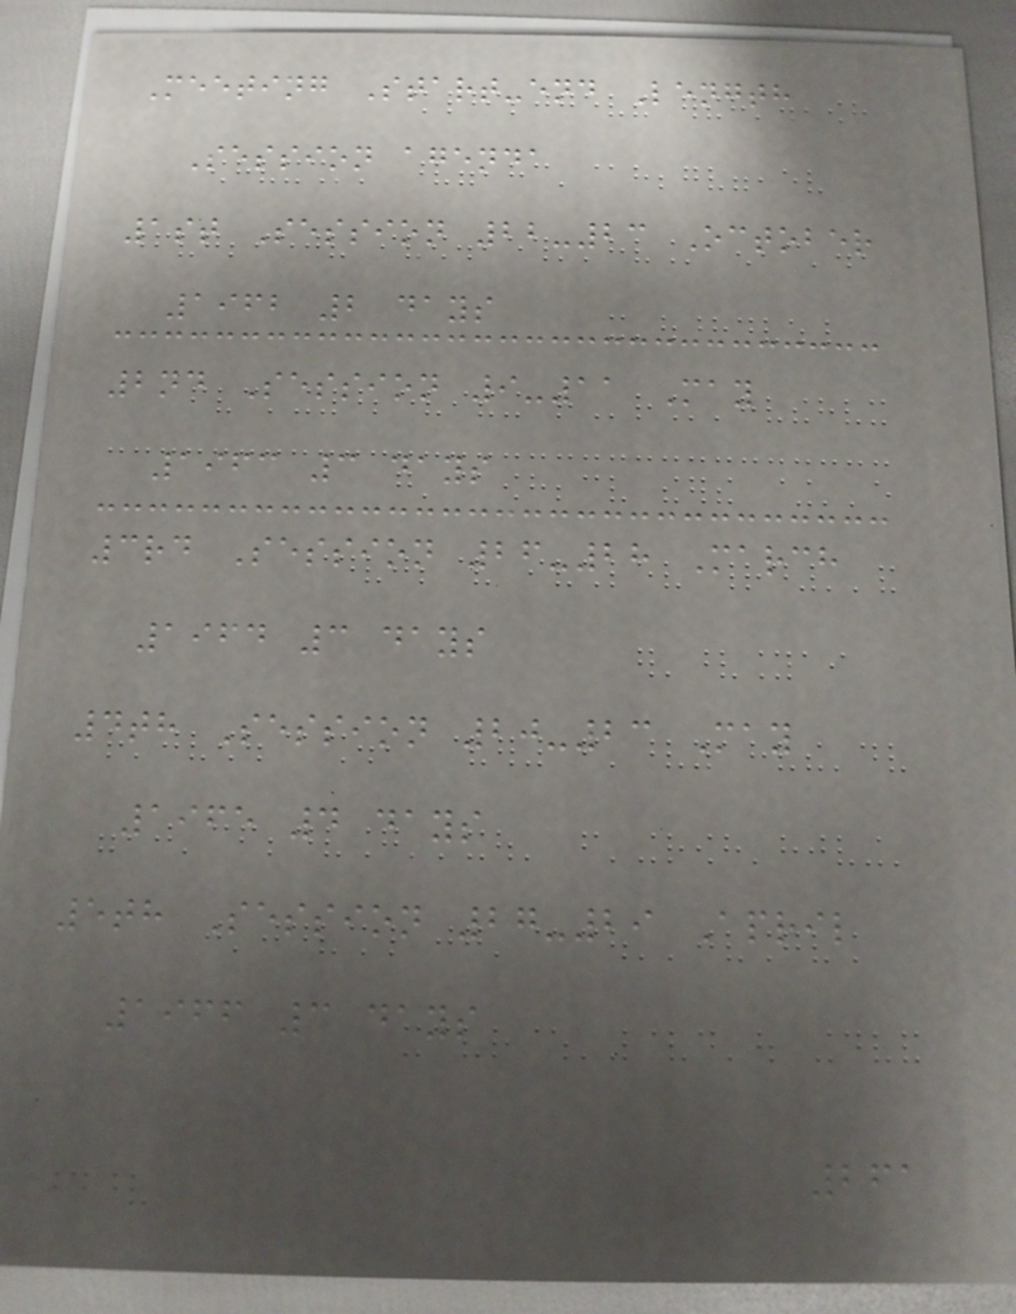Meeting Start-end Length
Session agenda
1st Session 22-23 October
1962 2 days
2nd Session 9-11 May
1963 3 days
3rd Session 26-28 March
1964 3 days
4th Session 20-23 May
1965 4 days
5th Session 27-29 April
1966 3 days
261
